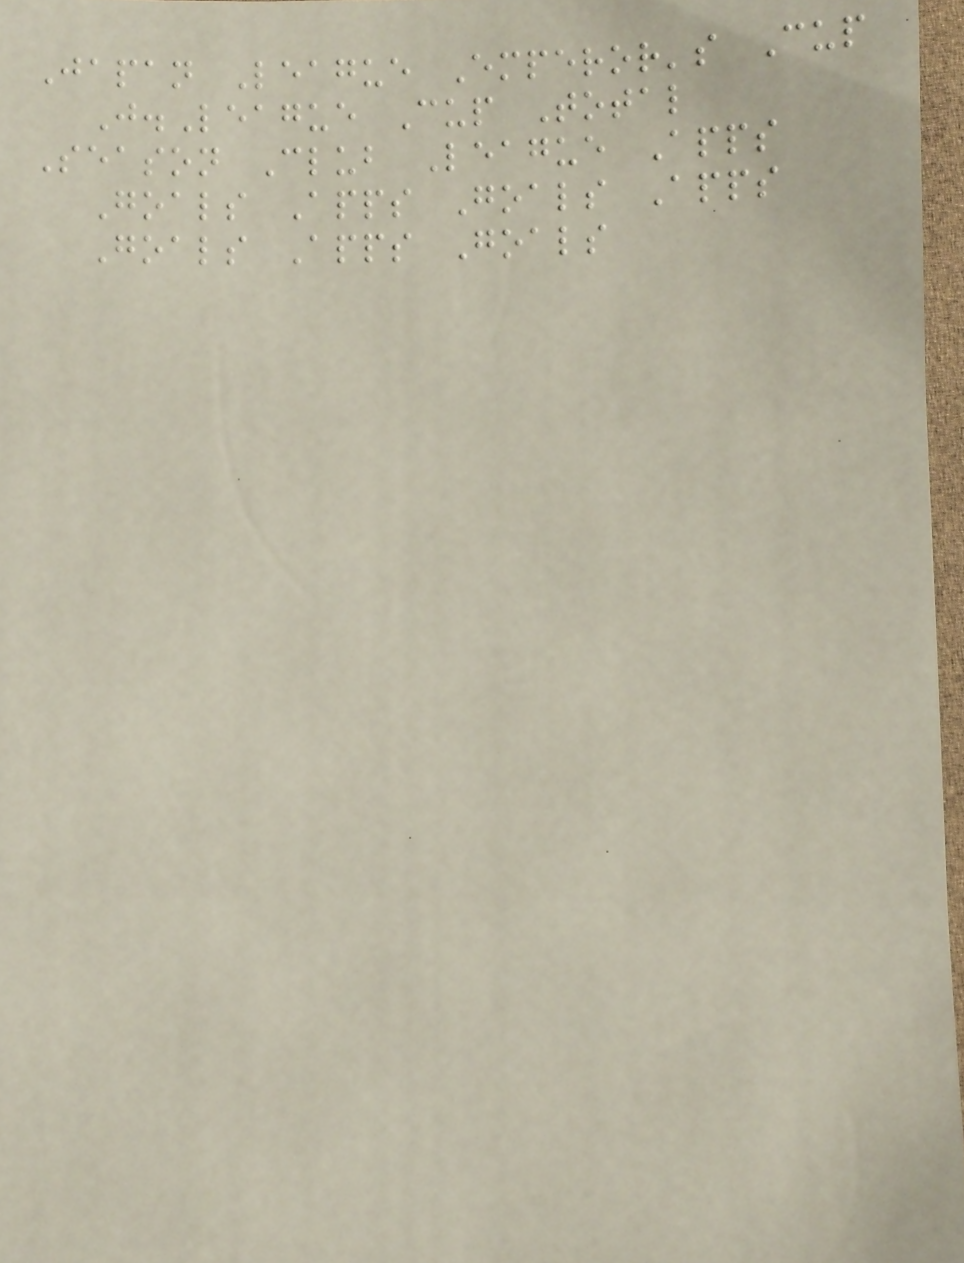Japan League Emperor's Cup
J.League Cup Total
Season Club League Apps
Goals Apps Goals Apps
Goals Apps Goals
